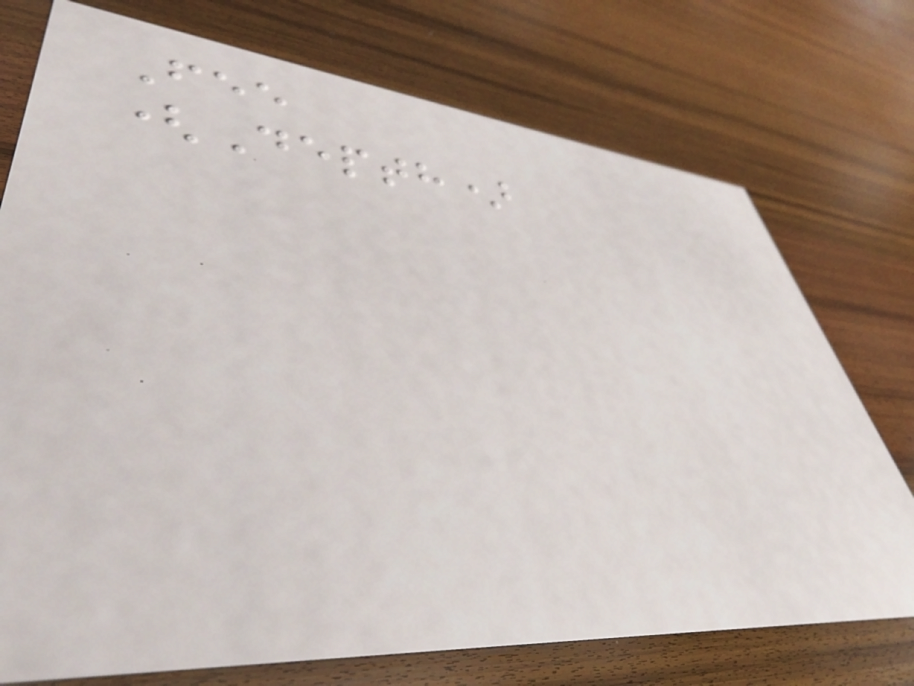Fee
(Depth)
